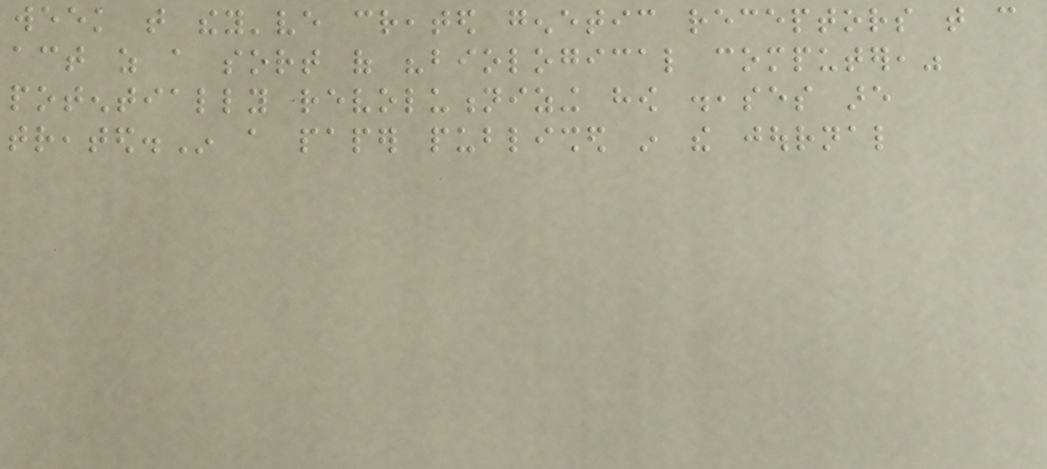week that they've created genetic receptors that can
act as a sort of "biological computer,"
potentially revolutionizing how diseases are
treated.In a paper published in the journal
